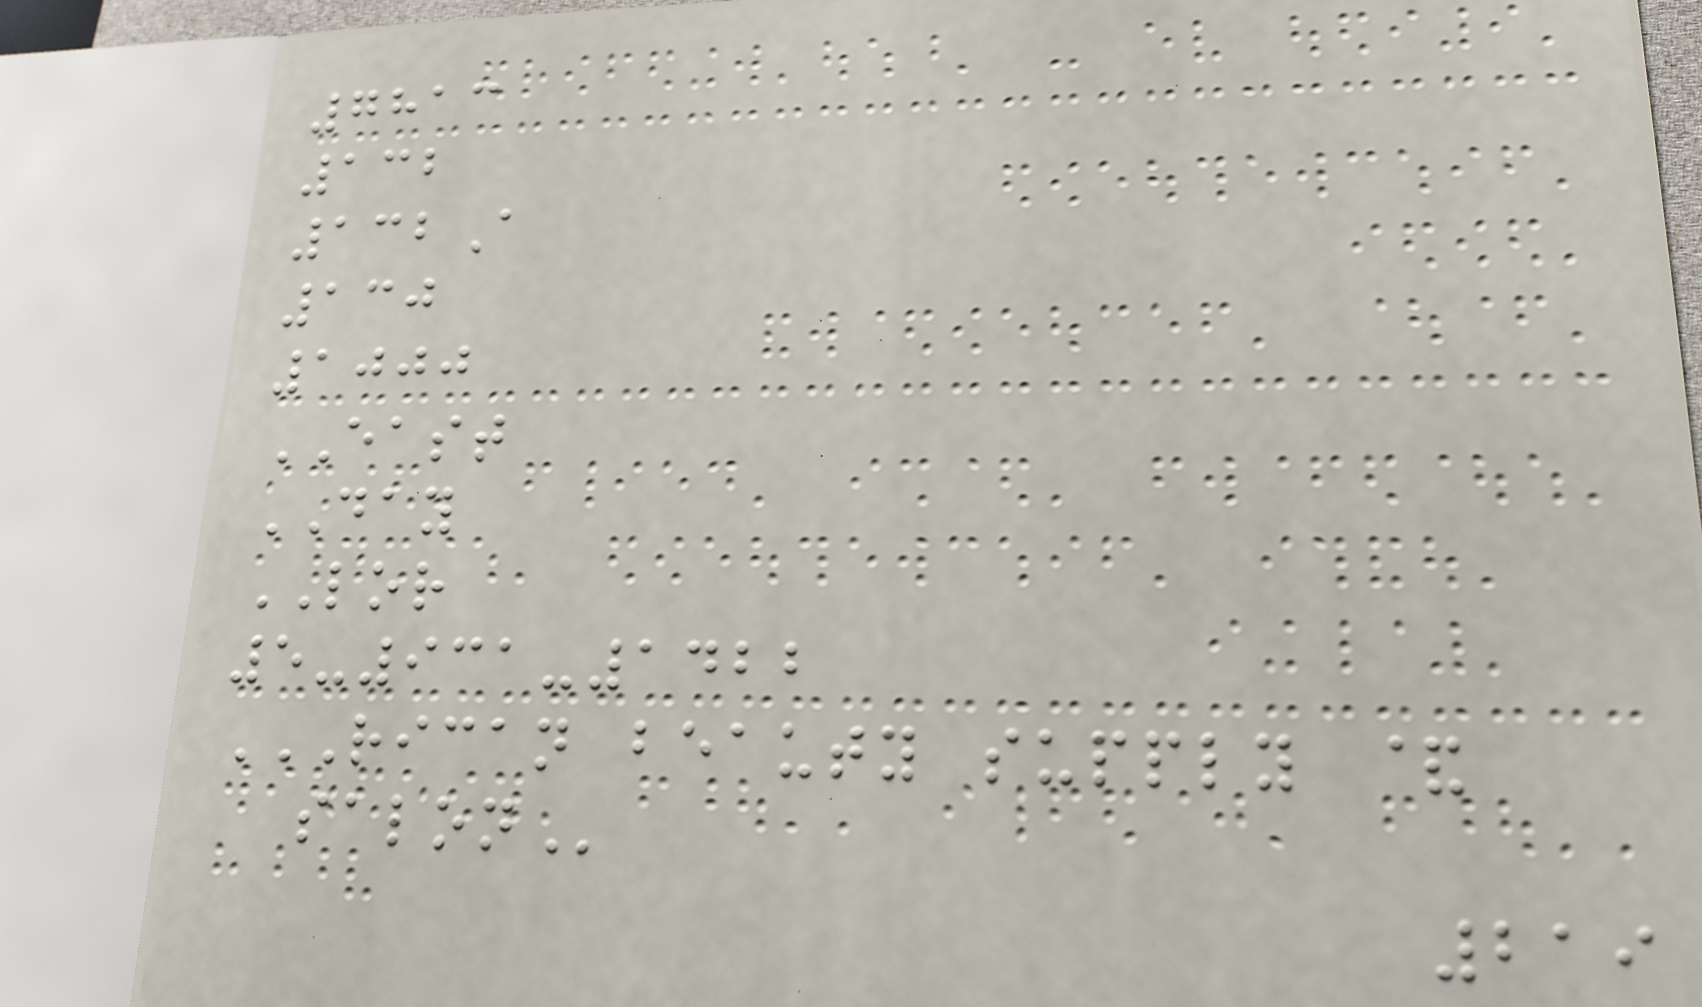7813
132
132A
130
1000
EAST
DAY
LOR
5-931-1422
RICAN BEAUTY SUPPLY &
SALON
219
